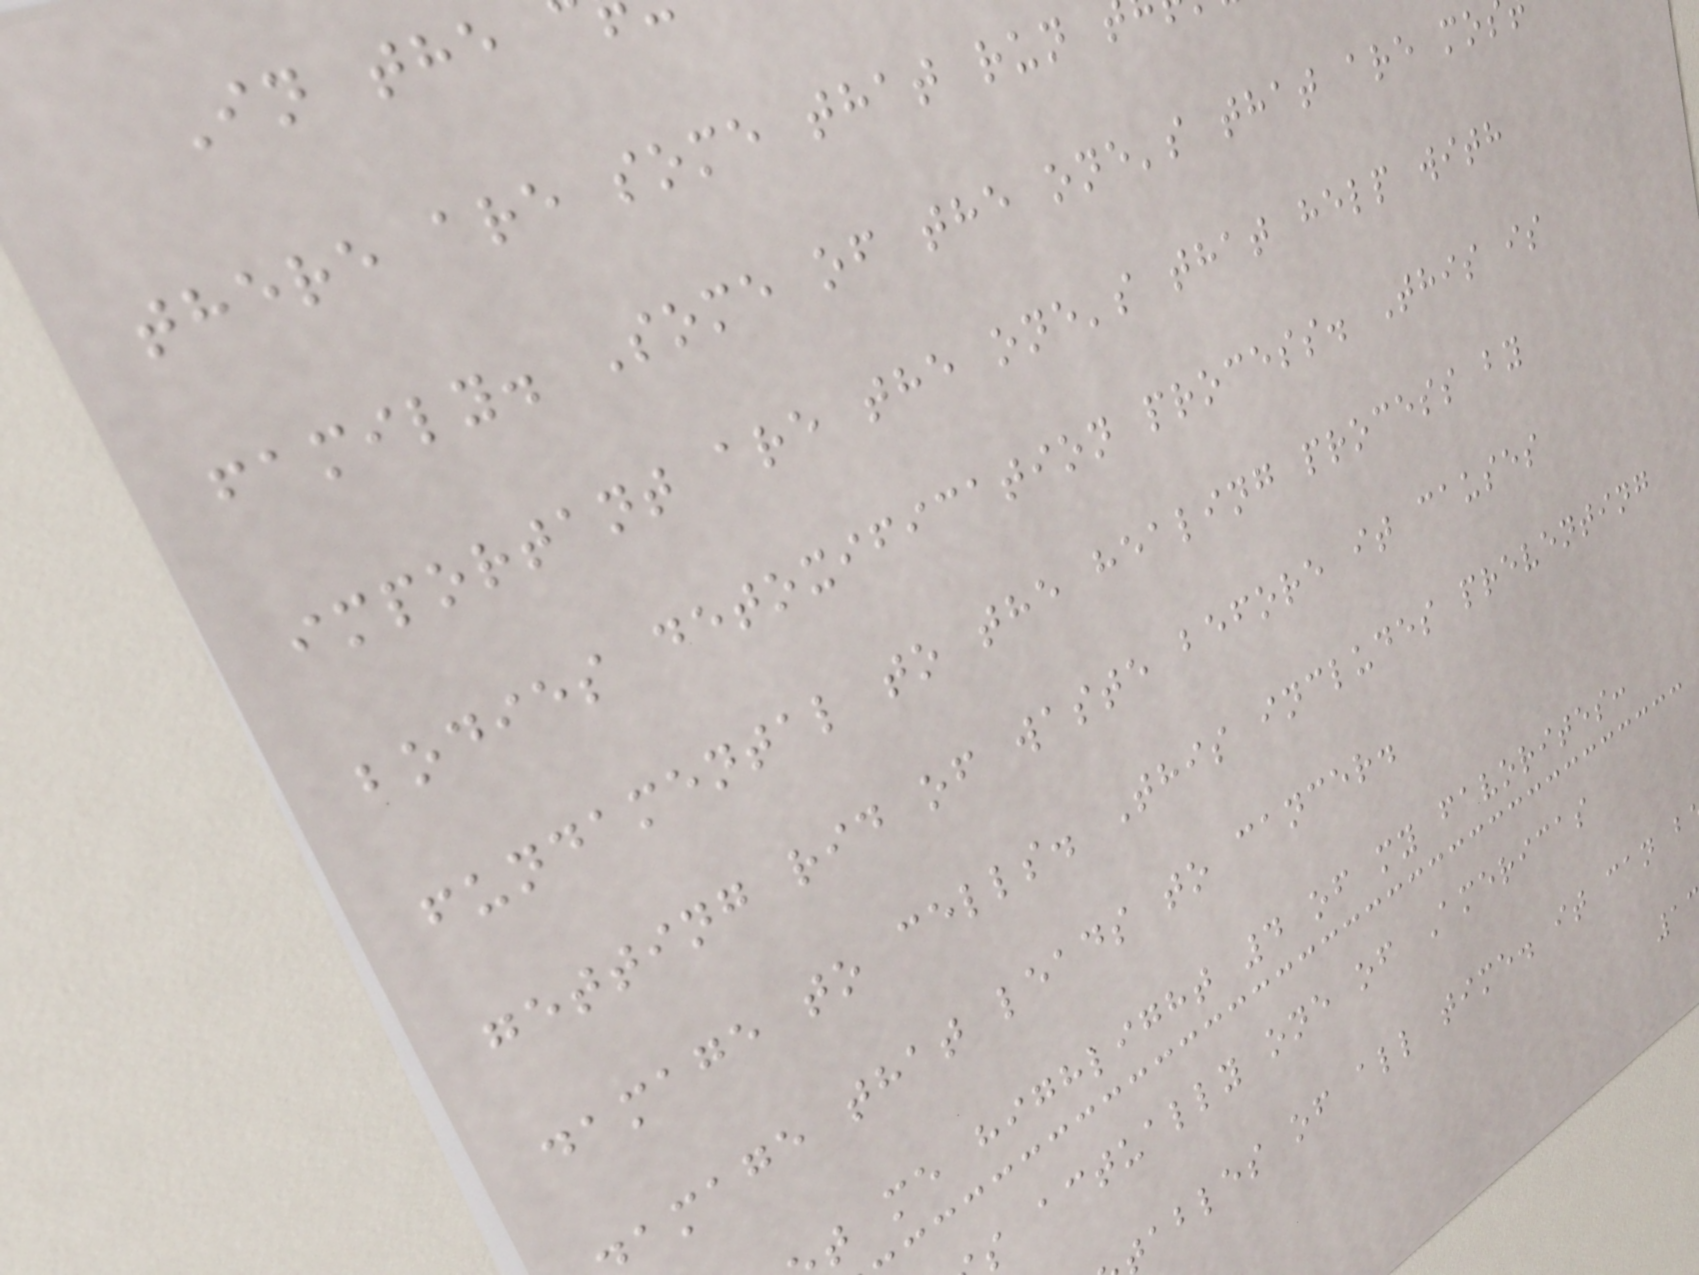there are some that run
family. Some of the one's that are mos
important are the one's that help with
bodies detoxification process. This is
fundamental to the healing process by
getting rid of waste before it causes
damage to cells. This includes preventing
amage that leads to cancer.
t me highlight 4 of my favorites:
s actually one of Americas
ables of all time. it can b
